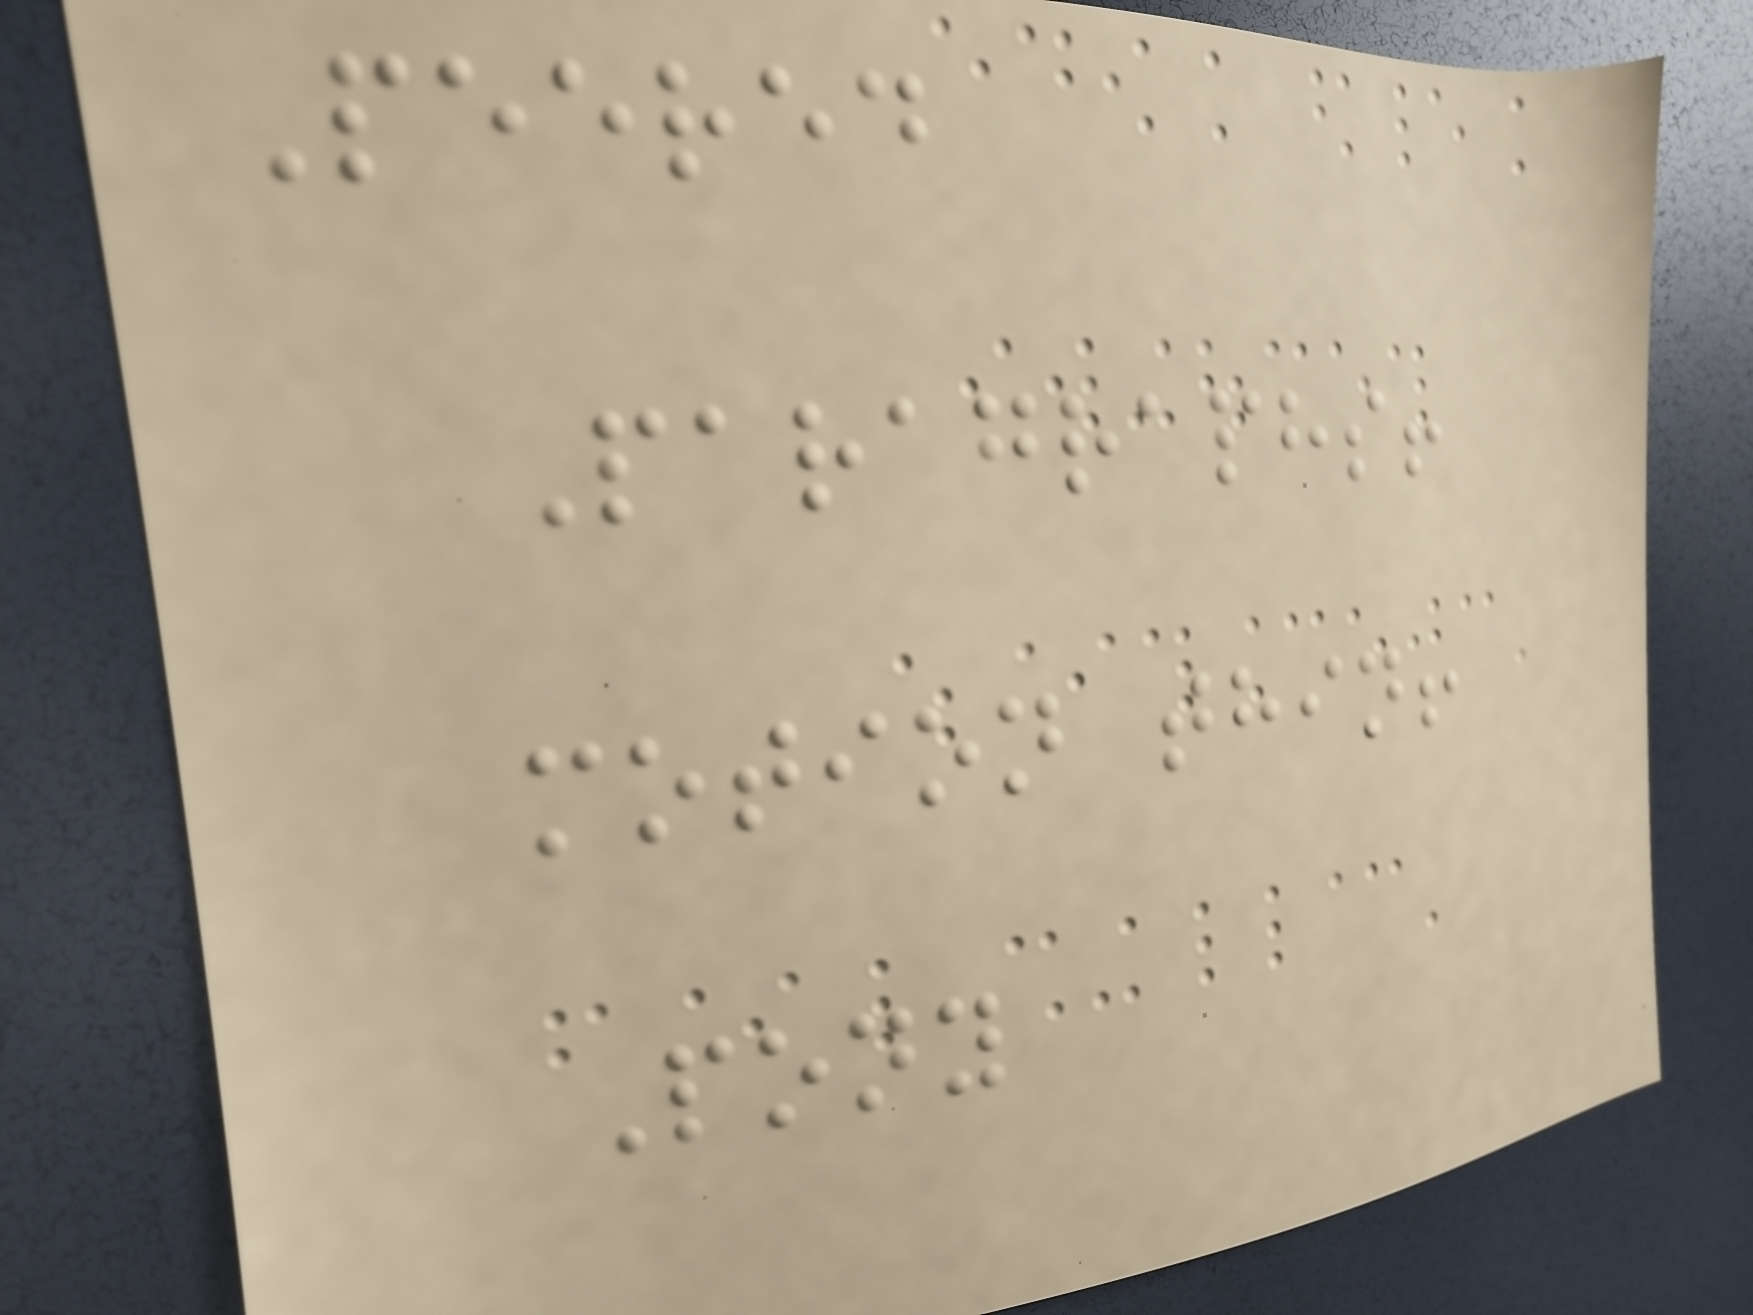Peered
Paragraphs!
motion thin!
Pony
